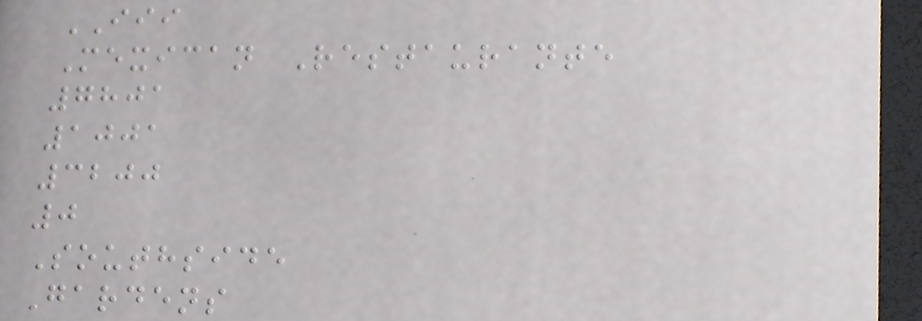III
Mexican Restaurante
7801
1001
3200
0
Southside
Gardens
